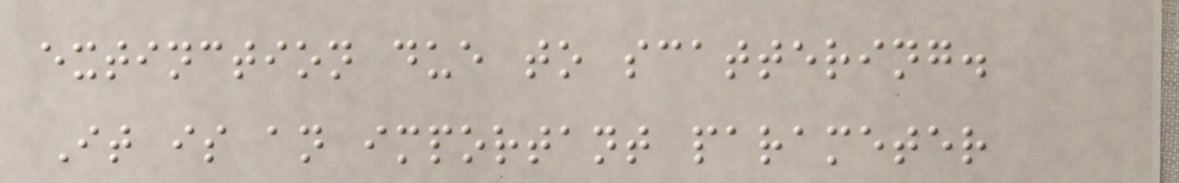extinction due to scattering.
It is an important parameter
